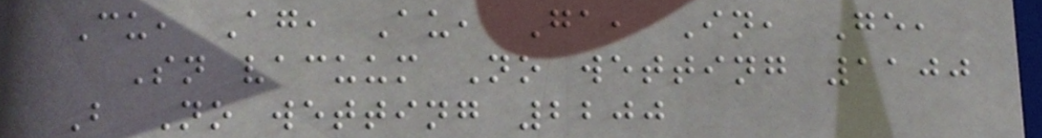Cu, Ag, Au, Ga, In, Ge,
Sn vacuum No wetting 1100
B No wetting 2200
